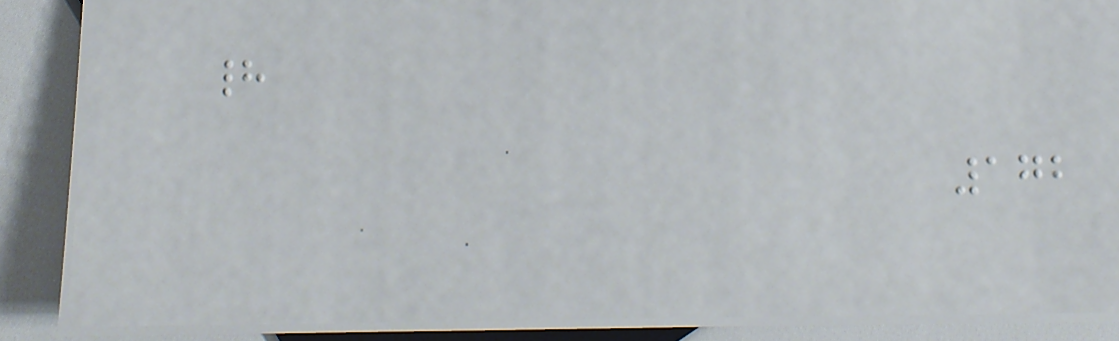had
172
